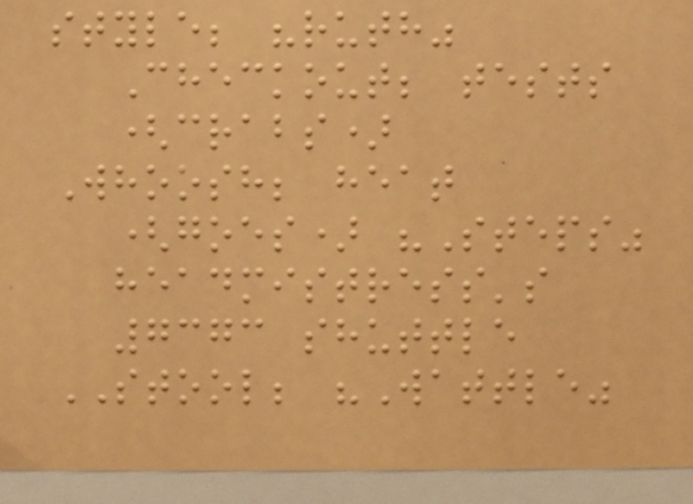style; "ruth"
Checkout; tests
(crabs)
Whoosh; heat
(goes) "Steps"
headmistress's
7373 shuttle
STOOL; "Wattle"
